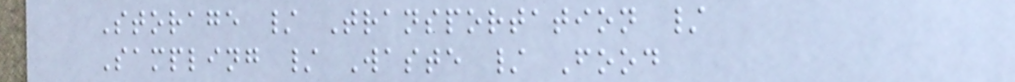Storage / Transportation /
Sampling / Waste / Food
